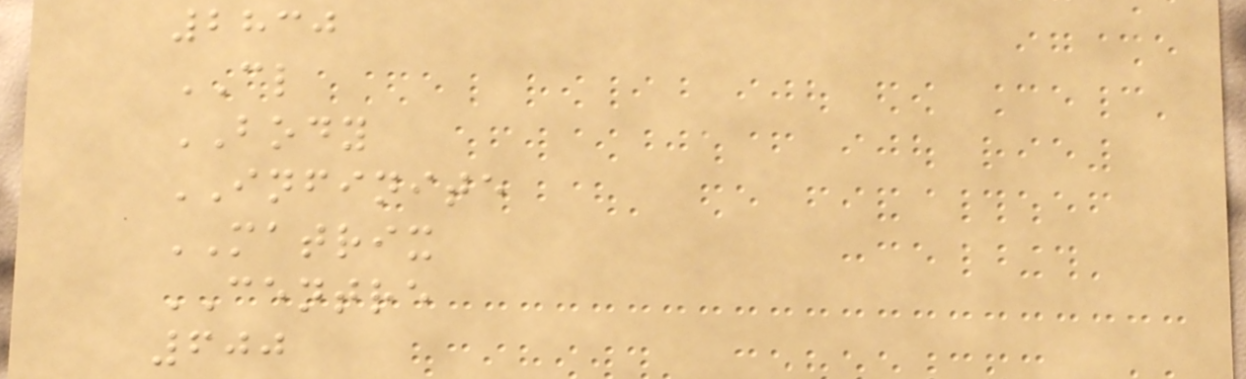2830
CL
BODY
INFINITE
MATRIX
CENTRE
600
